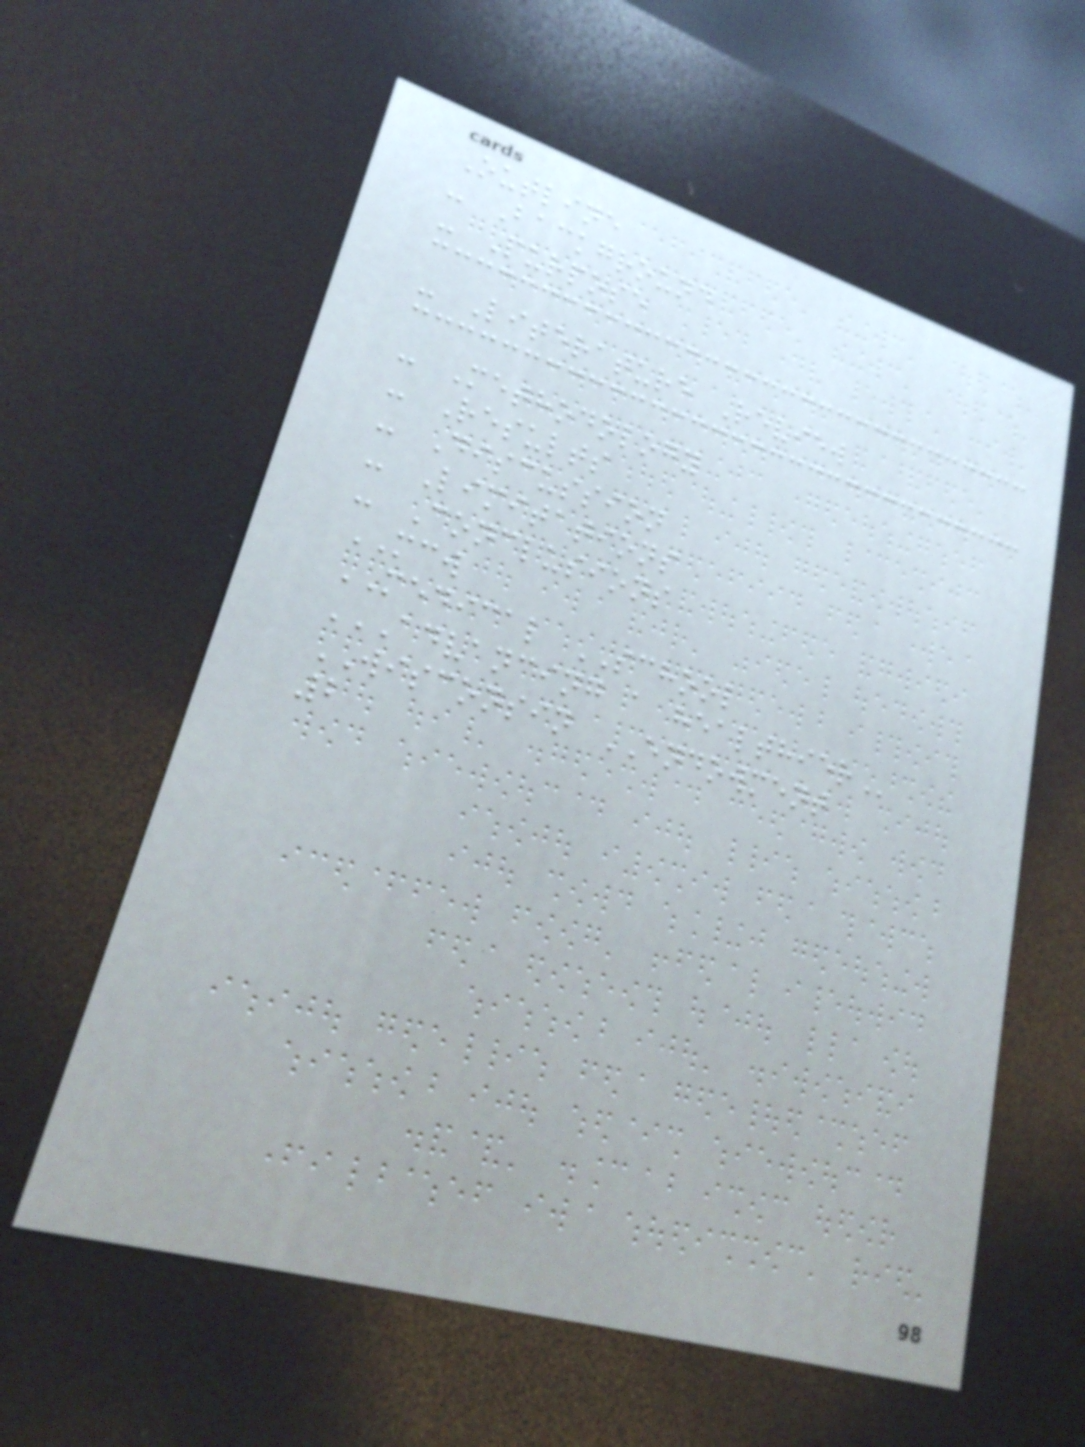Outline
- Background
- Purpose
- Literature Review
- Methodology
- Results
- Discussion
- Limitations
- Conclusions
MCW
MEDICAL SCHOOL
ADVANCING A HEALTHIER
WISCONSIN ENDOWMENT
2
